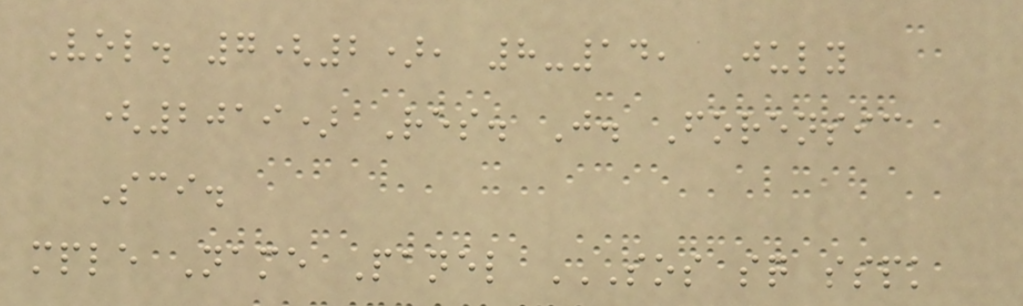Vol. 7(2), 8-14, July
(2019) Res. J. Forensic
Sci.
mple Name Panel SOS SQ SSPK
